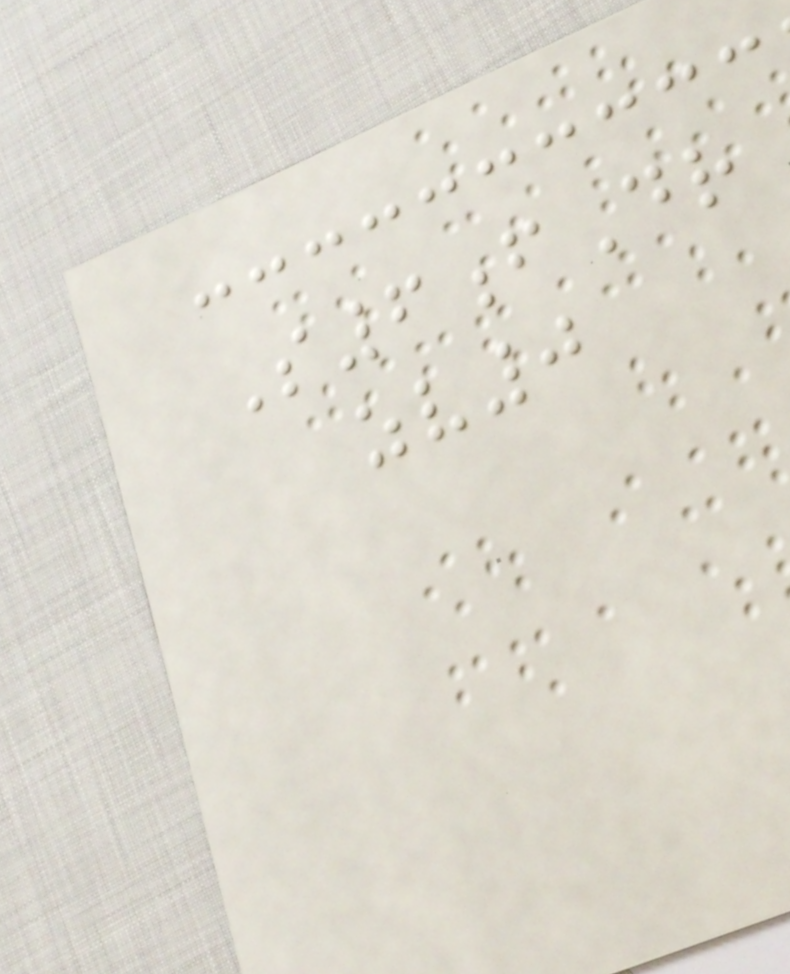S6fDr
zv0
